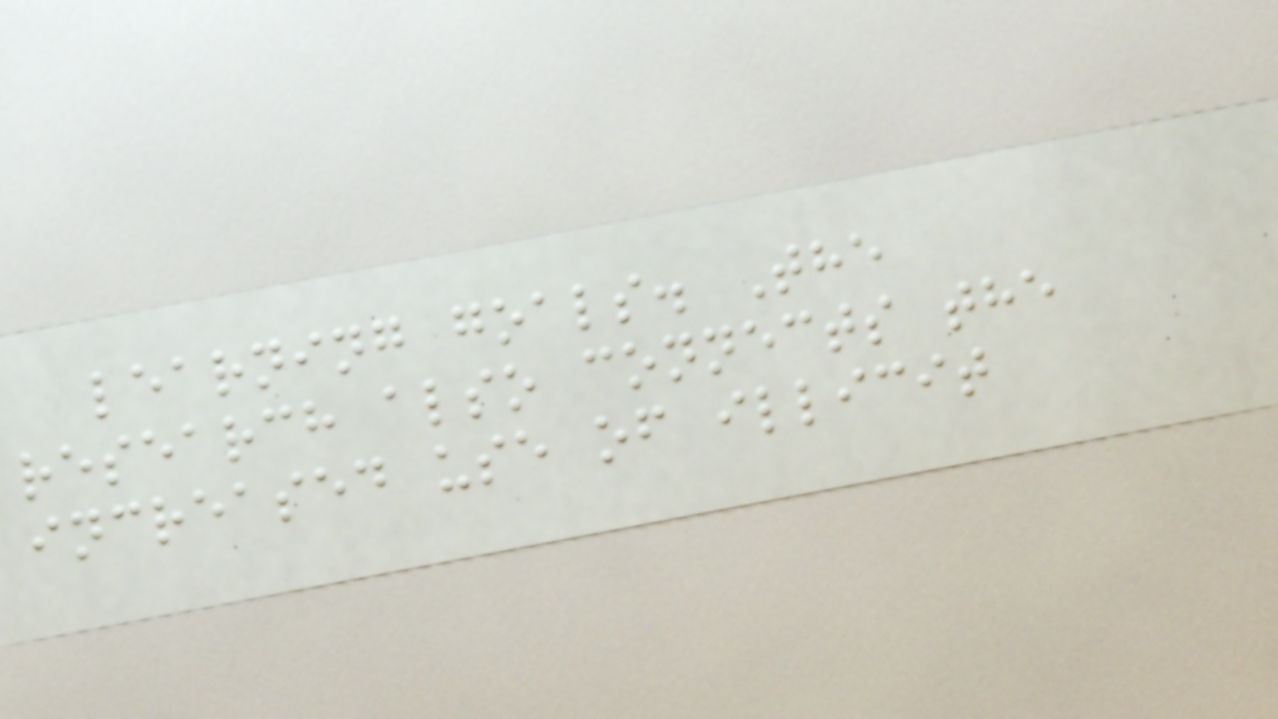learning goals. The
research also connects the
increased use of illicit
